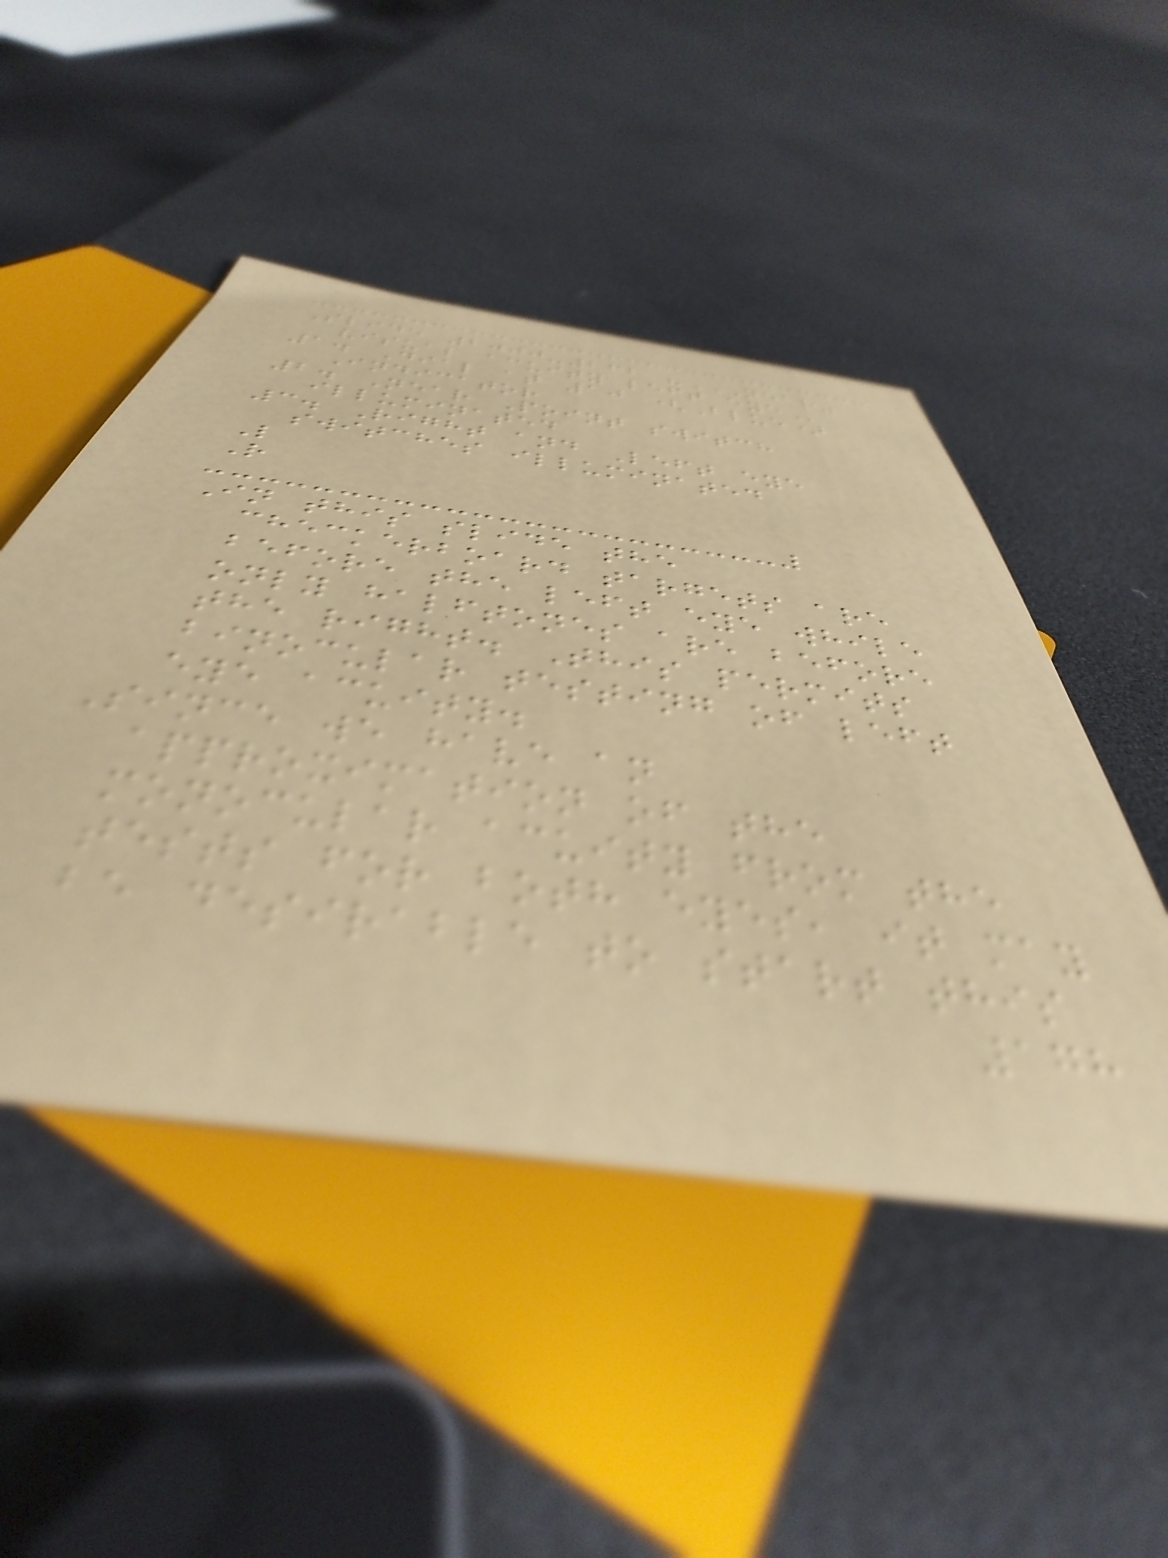Slide 2000-262 "NEAR"
VISUAL ACUITY LEFT EYE
1. Dial at 10 (Blue)
Indicator
2. Near Point switch
illuminated
3. Right and Left eye
switches illuminated
L
R
In this slide the
checkerboard targets are
before the left eye while
only halftones are before
the right. This permits
binocular testing of left
eye acuity.
Since we have an
approximation of the
monocular acuity from the
tests for both eyes, it may
be desirable to start this
178
